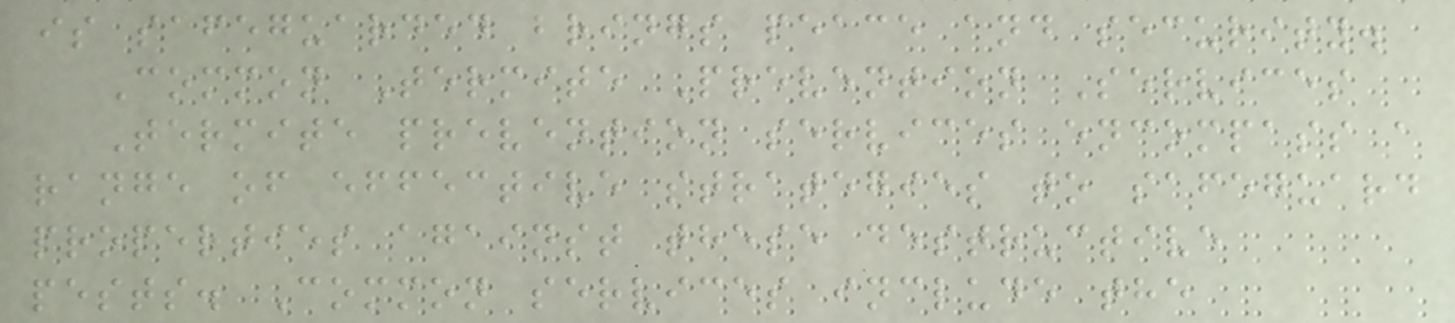is safeguarded brings peace and security.
Common Termite Prevention Services
Termite prevention services encompass a
range of effective strategies to safeguard
properties against these destructive
pests. Common services include the
